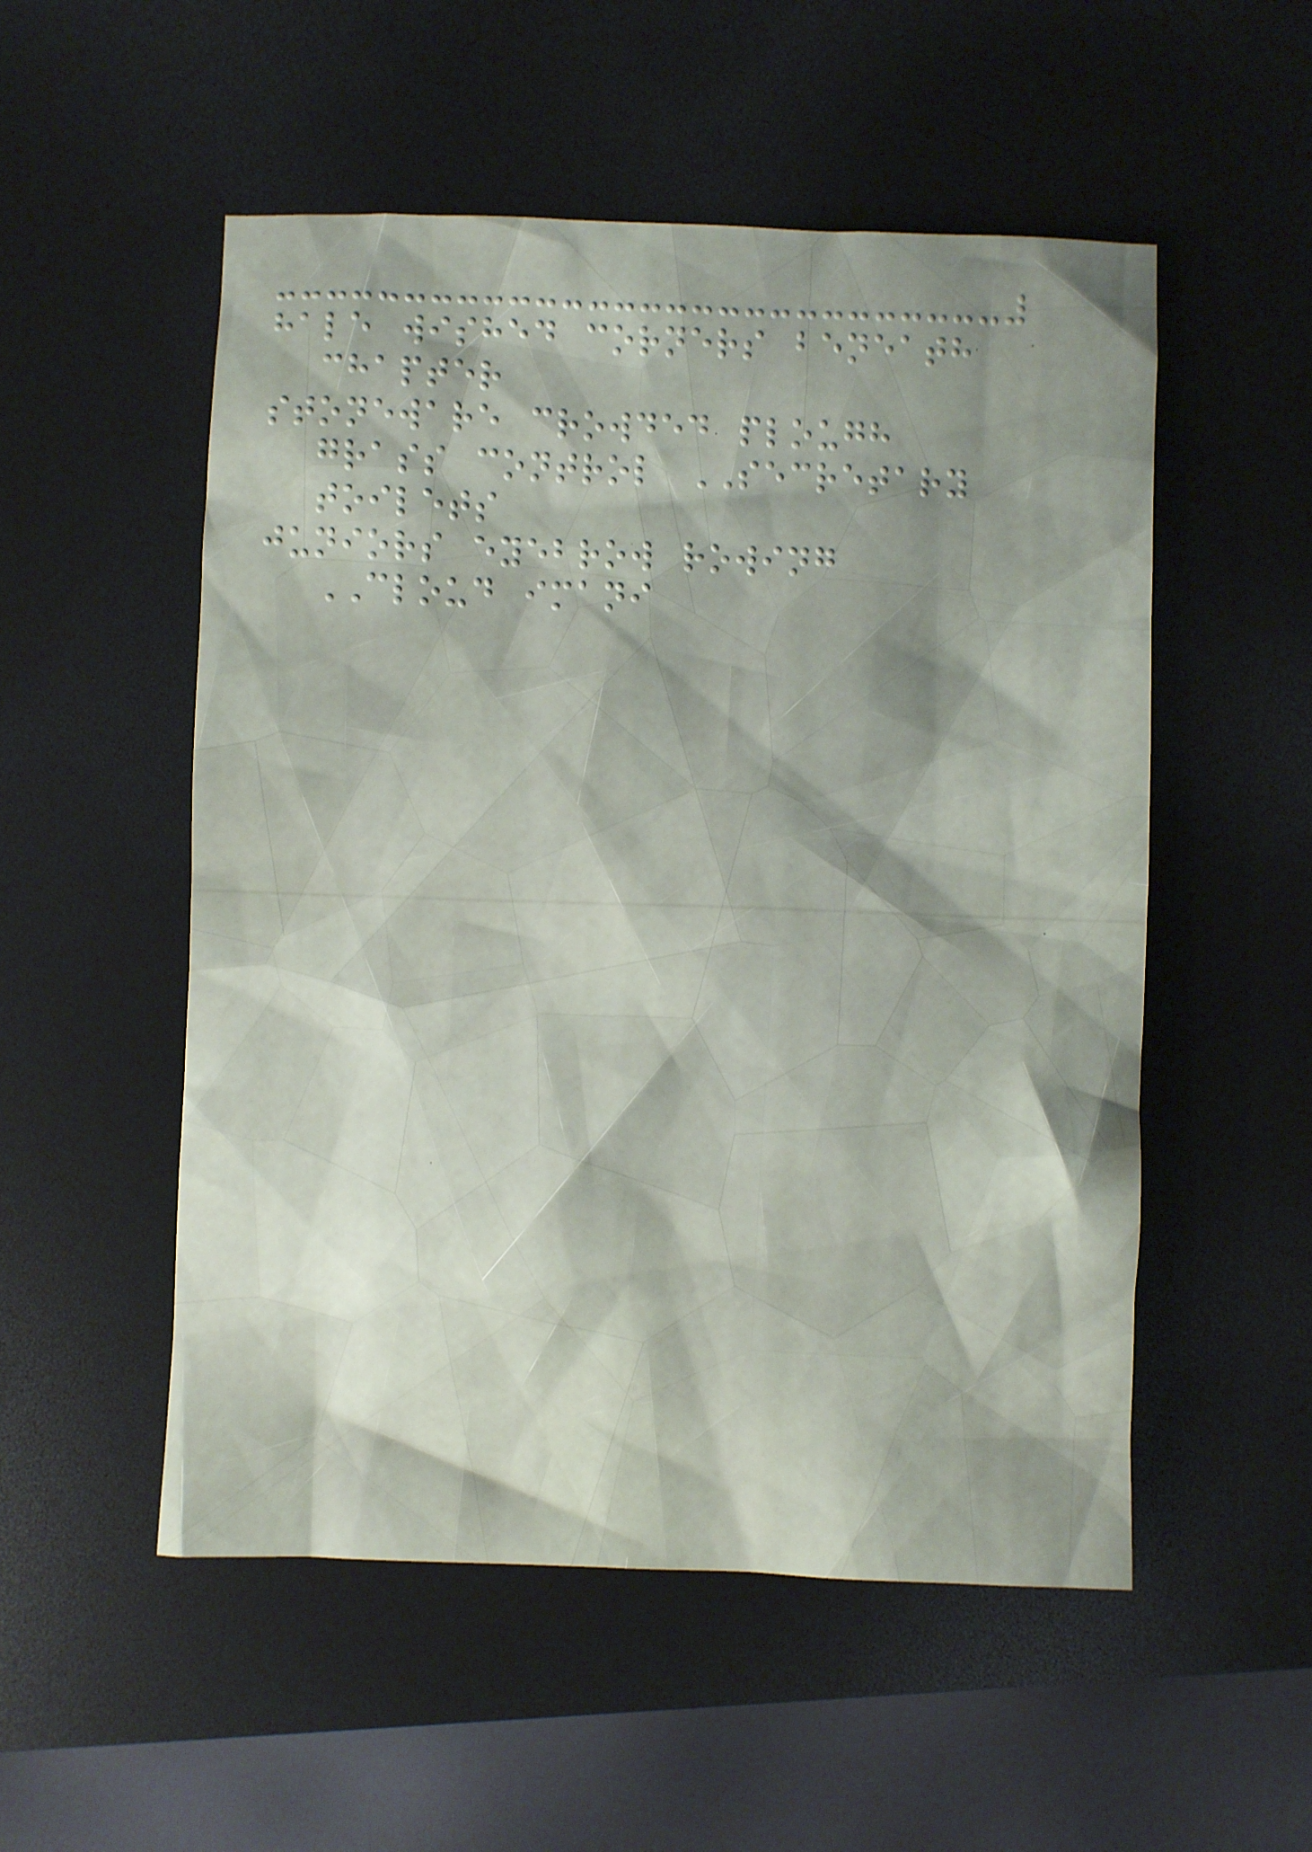hale wished corners beneath
chapter
stoneware crowded plough
grass control SECRETARY
toilets
juniors eyebrow rowing
CLOUD imani
